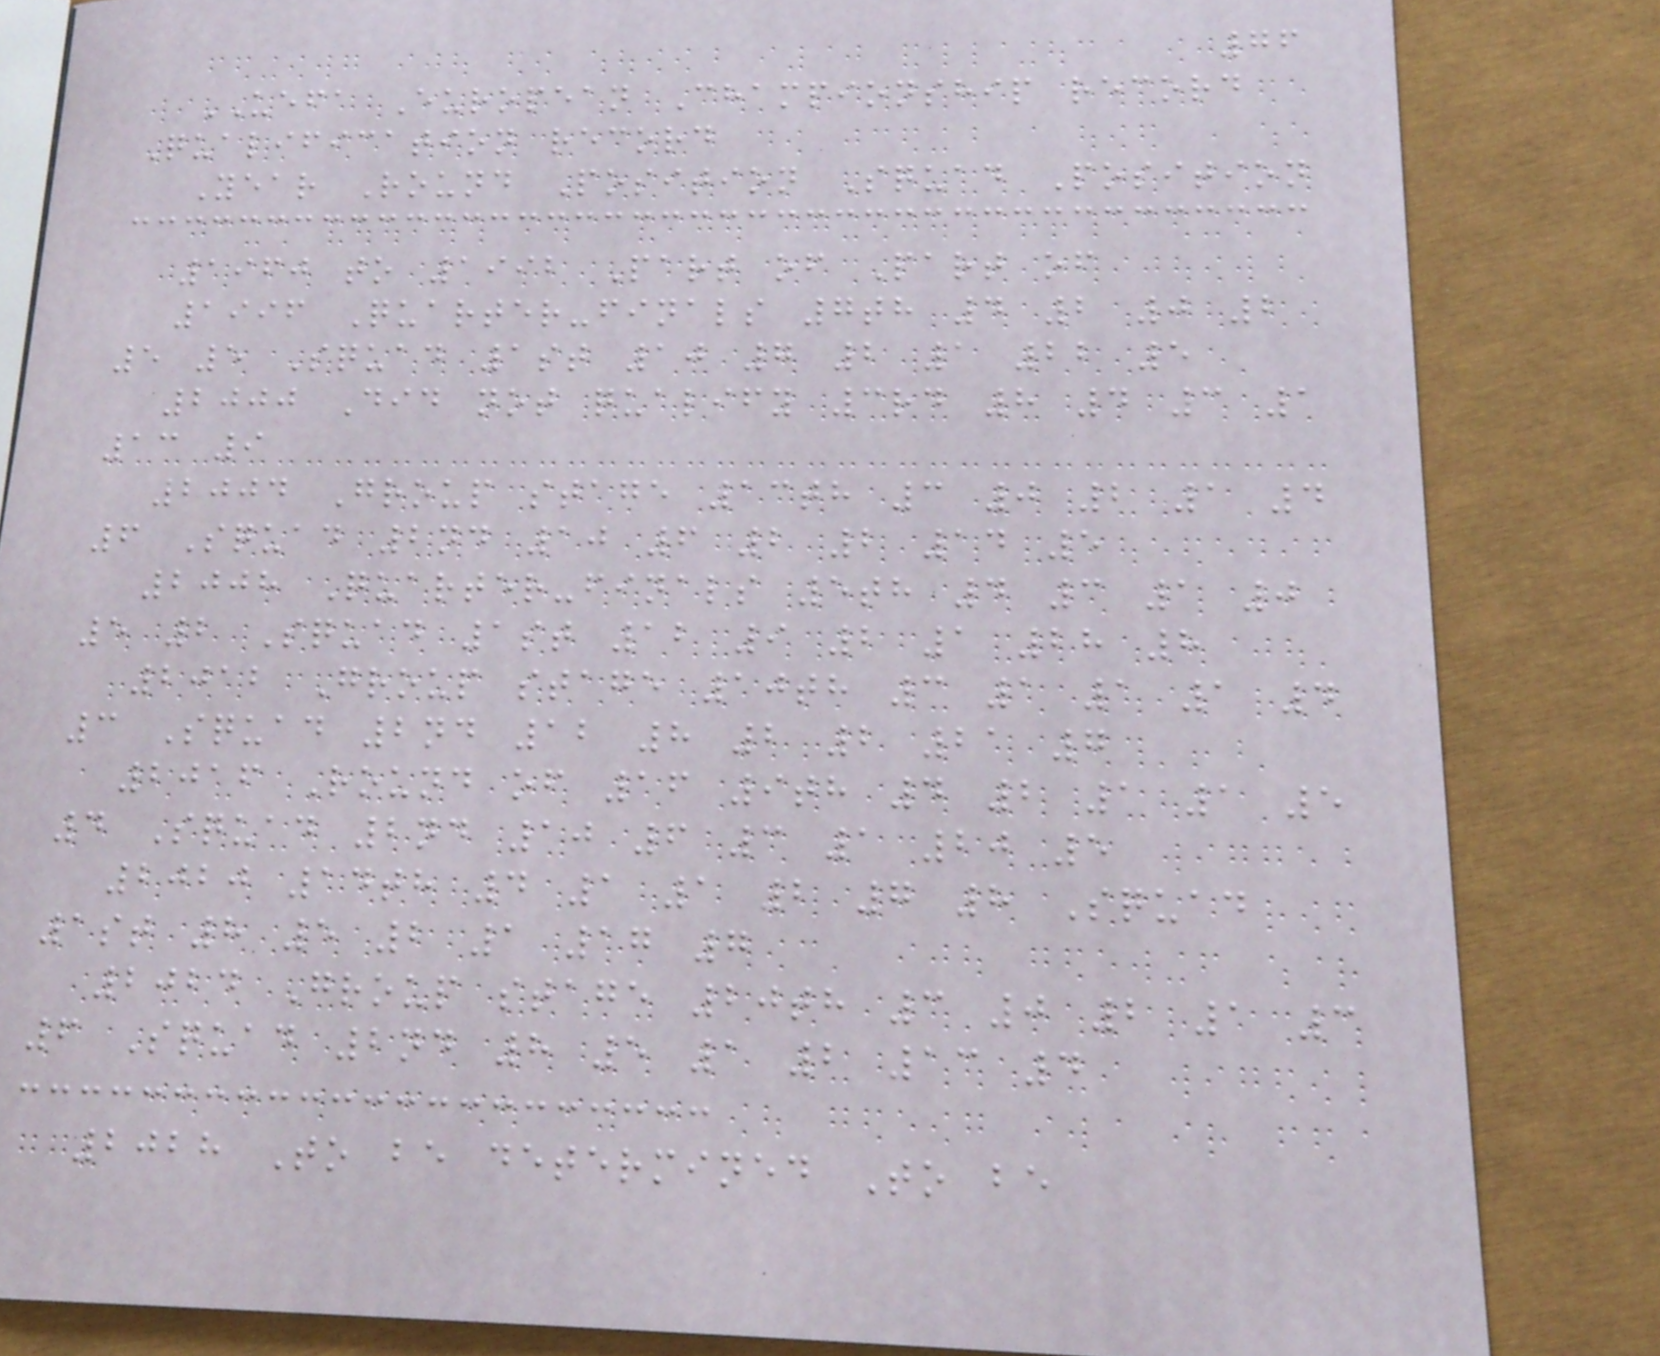76
UEFA European Championship record
Qualification record
Year Round Position Squad Position
1960 to 1992 Part of Part of
1996 Quarter-finals 7th 4 2 0 2
5 5 Squad 1st 10 7 2 1 22 5
2000 Did not qualify 3rd 8 4 3 1
13 9
2004 Group stage 13th 3 0 2 1 4
6 Squad 2nd 10 6 2 2 14 5
2008 Quarter-finals 5th 4 3 1 0
5 2 Squad 1st 12 9 2 1 28 8
2012 Group stage 10th 3 1 1 1 4
3 Squad 2nd 12 8 2 2 21 7
2016 Round of 16 9th 4 2 1 1 5
4 Squad 2nd 10 6 3 1 20 5
2020 14th 4 1 1 2 7 8 Squad
1st 8 5 2 1 17 7
2024 Group stage 20th 3 0 2 1 3
6 Squad 2nd 8 5 1 2 13 4
2028 To be determined To be
